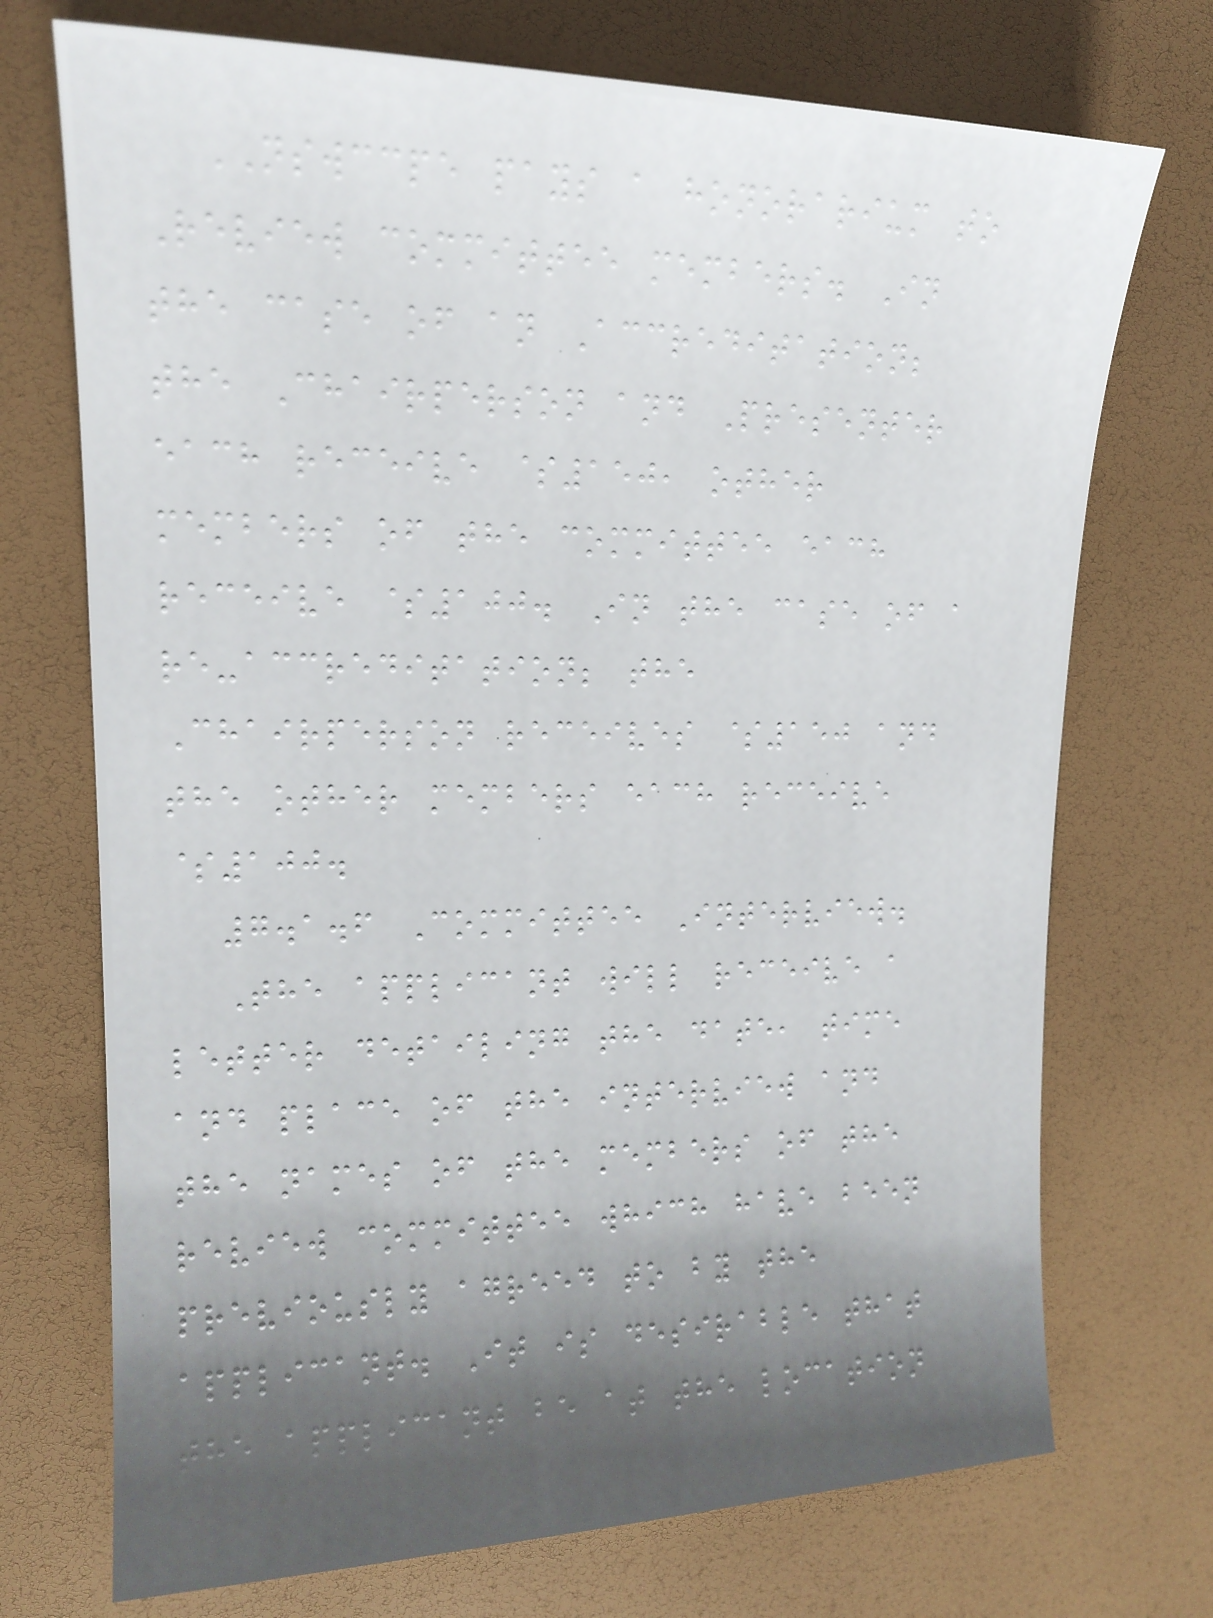NSWCCPE pays a honorarium to
Review committee members. In
the case of an Accreditation;
the Chairperson and Presenter
each receive $150, other
members of the committee each
receive $100. In the case of a
re-accreditation; the
Chairperson receives $150 and
the other members each receive
$100.
7.1.6 Committee Interview.
The applicant will receive a
letter detailing the date, time
and place of the interview and
the names of the members of the
review committee which have been
previously agreed to by the
applicant. It is desirable that
the applicant be at the location
